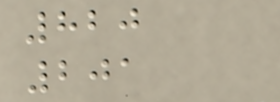820
201
